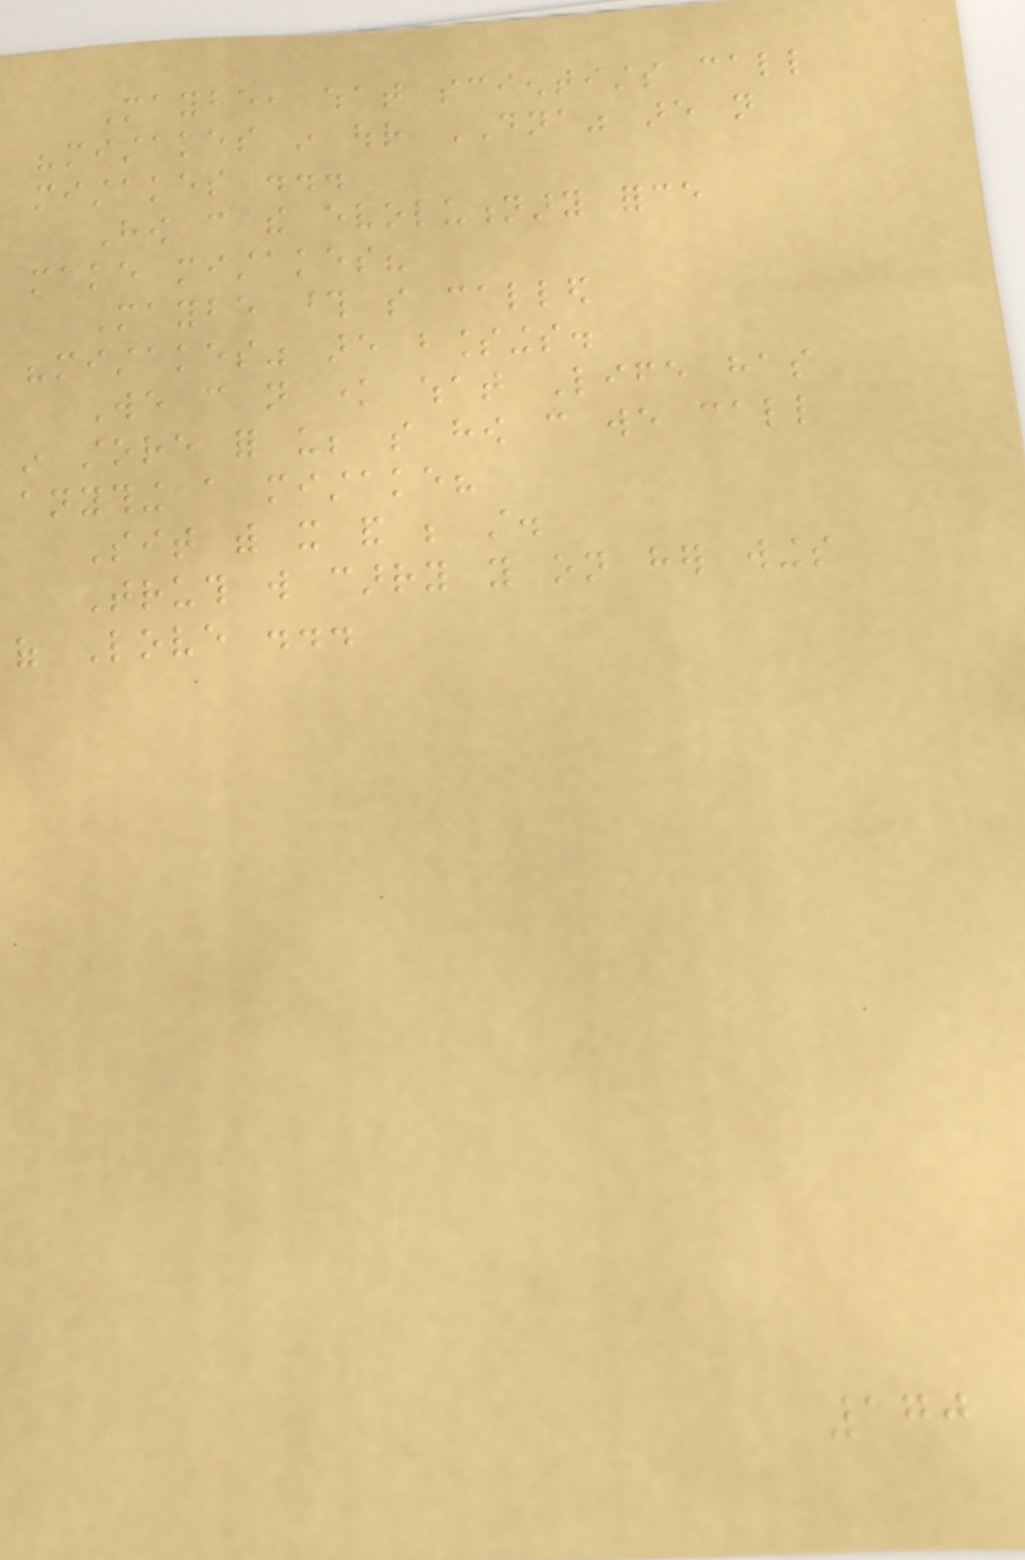Maybe, what scientists call
"mistakes in our DNA" are not
mistakes ...
How can the evolutionary force
make mistakes?
Maybe those so called
"mistakes" are blessings.
We can not know what Life has
in store for us; so how can we call
anything a mistake?
Sit with it and be still.
Truth will carry you on her wings
of Love ...
170
